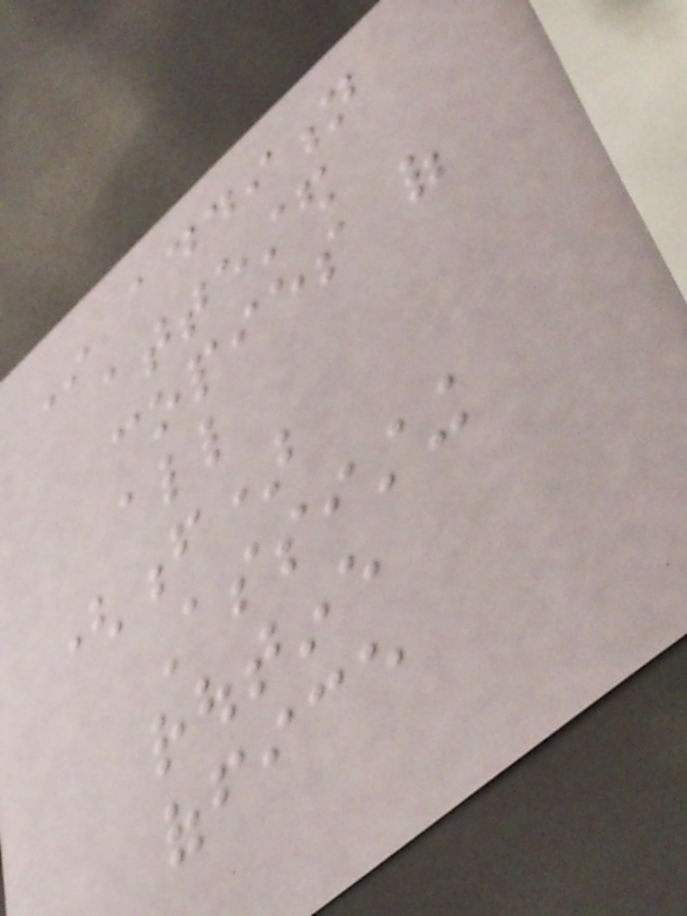In addition
attested
copies of
all
(f)
Assisting
routine
office
